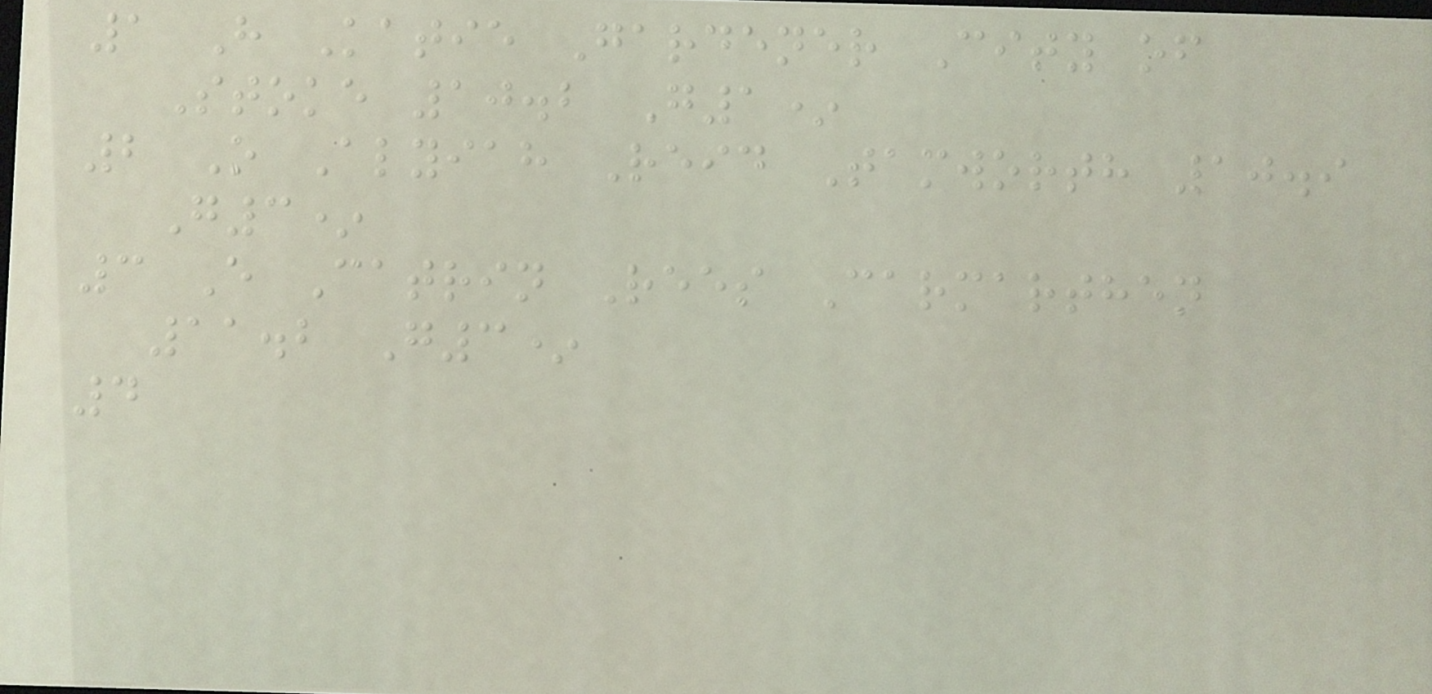1 H Katie Gardener City of
Stoke 10.2 G1*
2 O Alyiah Reid Tamworth 10.9
G3*
3 E Catrin Rees Carmarthen
11.2 G3*
4
